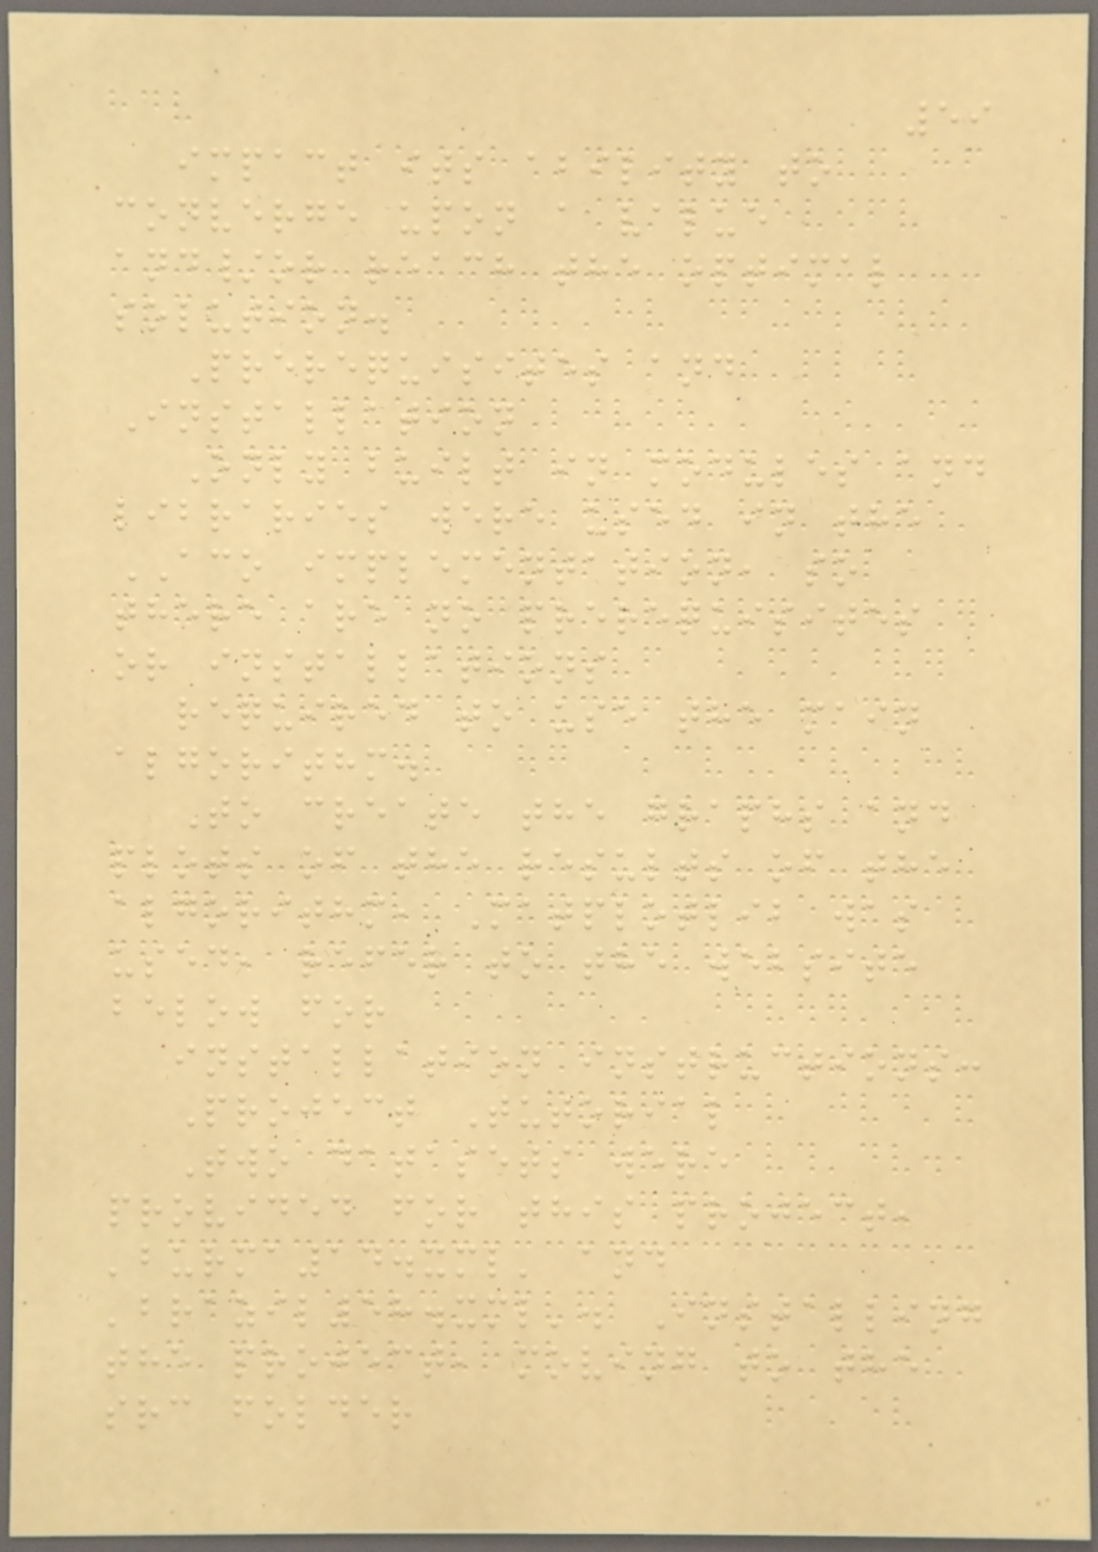59
impact its ability to
converge upon a value
and/or reach the optimal
solution.
Prerequisites and
Installation
Only built in modules and
libraries were used in the
ACO implementation, so
there are no prerequisites
or installations
required to use the main
algorithm.
To create the graphs and
plots of the results of the
algorithm, Matplotlib was
used, refer to the website
below for
installation instructions:
Project Tutorial
Two datasets were
provided for this project,
'burma14.xml' and
'brazil58.xml'. Installing
the project, moving to the
src folder
